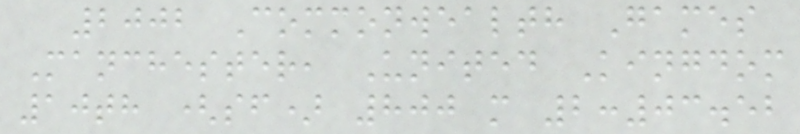2002 Commonwealth Games
Manchester, United Kingdom
10th (sf) 800 m 2:03.52
